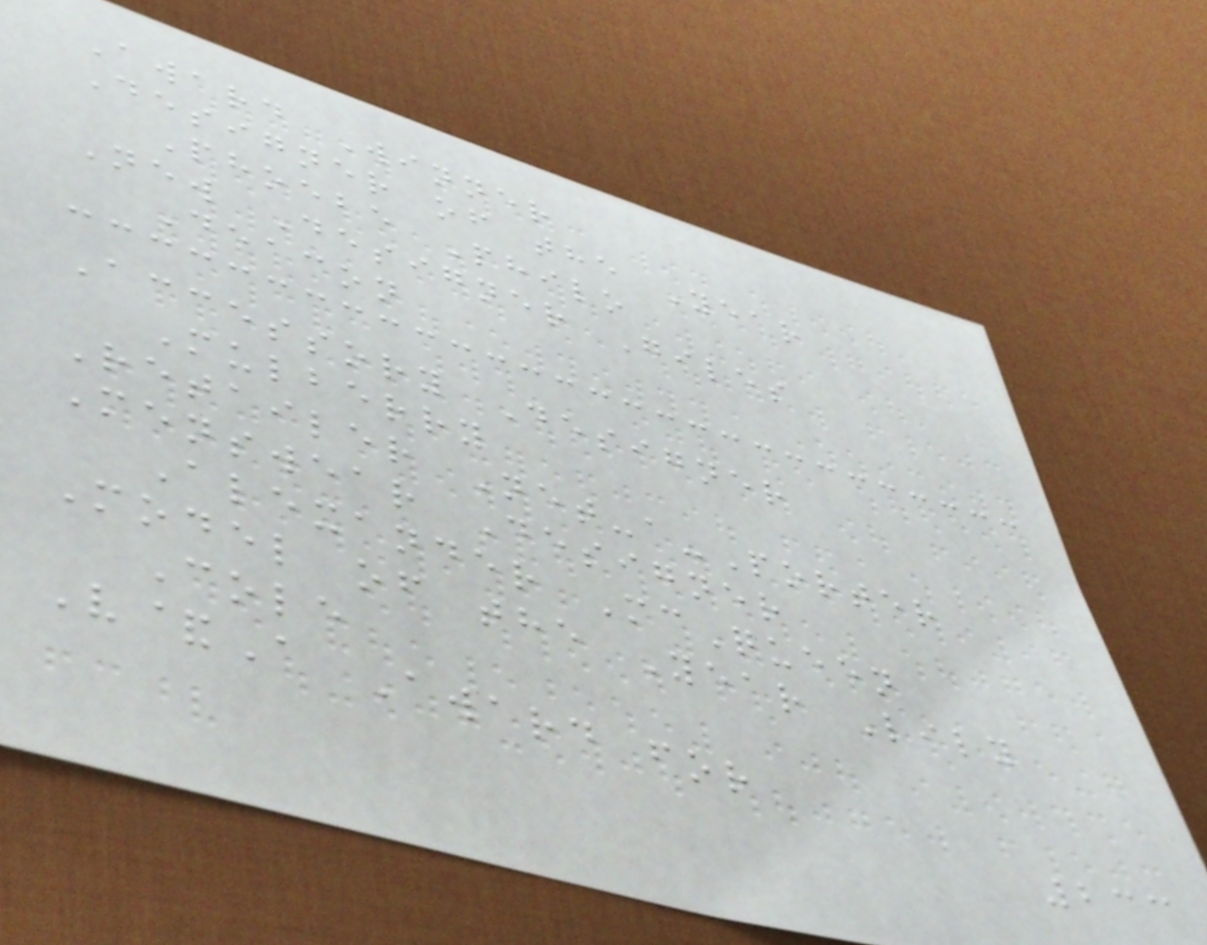Award Winner
Designer of the Year
Phoebe Philo
New Designer Giles
Deacon
Accessory Designer
Mulberry
Retailer Net-a-Porter
Menswear Designer
Alexander McQueen
Model of the Year Lily
Cole
V&A Award for
233
